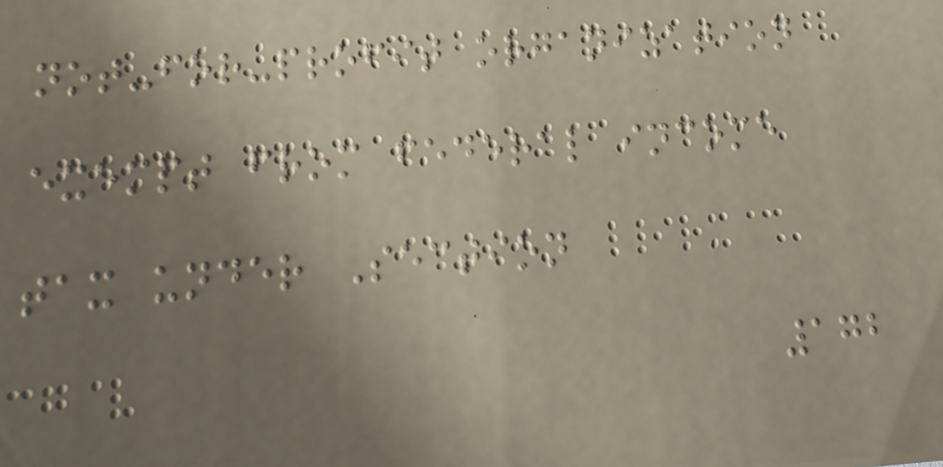not-for-profit organization
exempt from federal income
tax under Section
172
